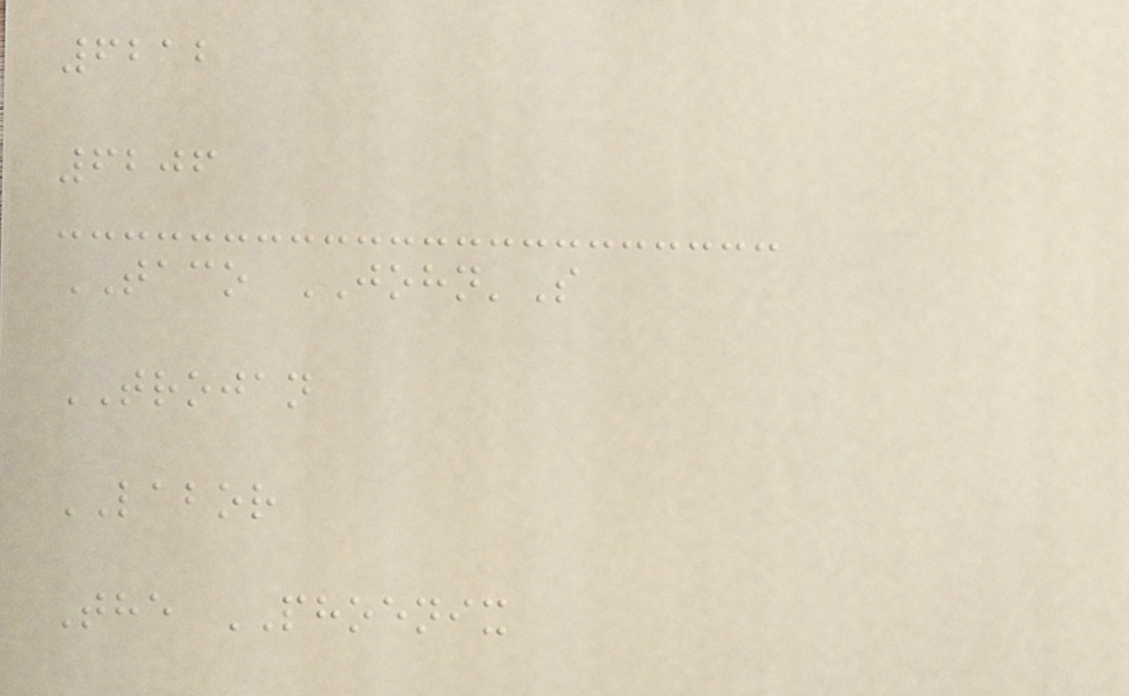6212
6206
TACO JOHN'S
TROJAN
LABOR
The PHOENIX
